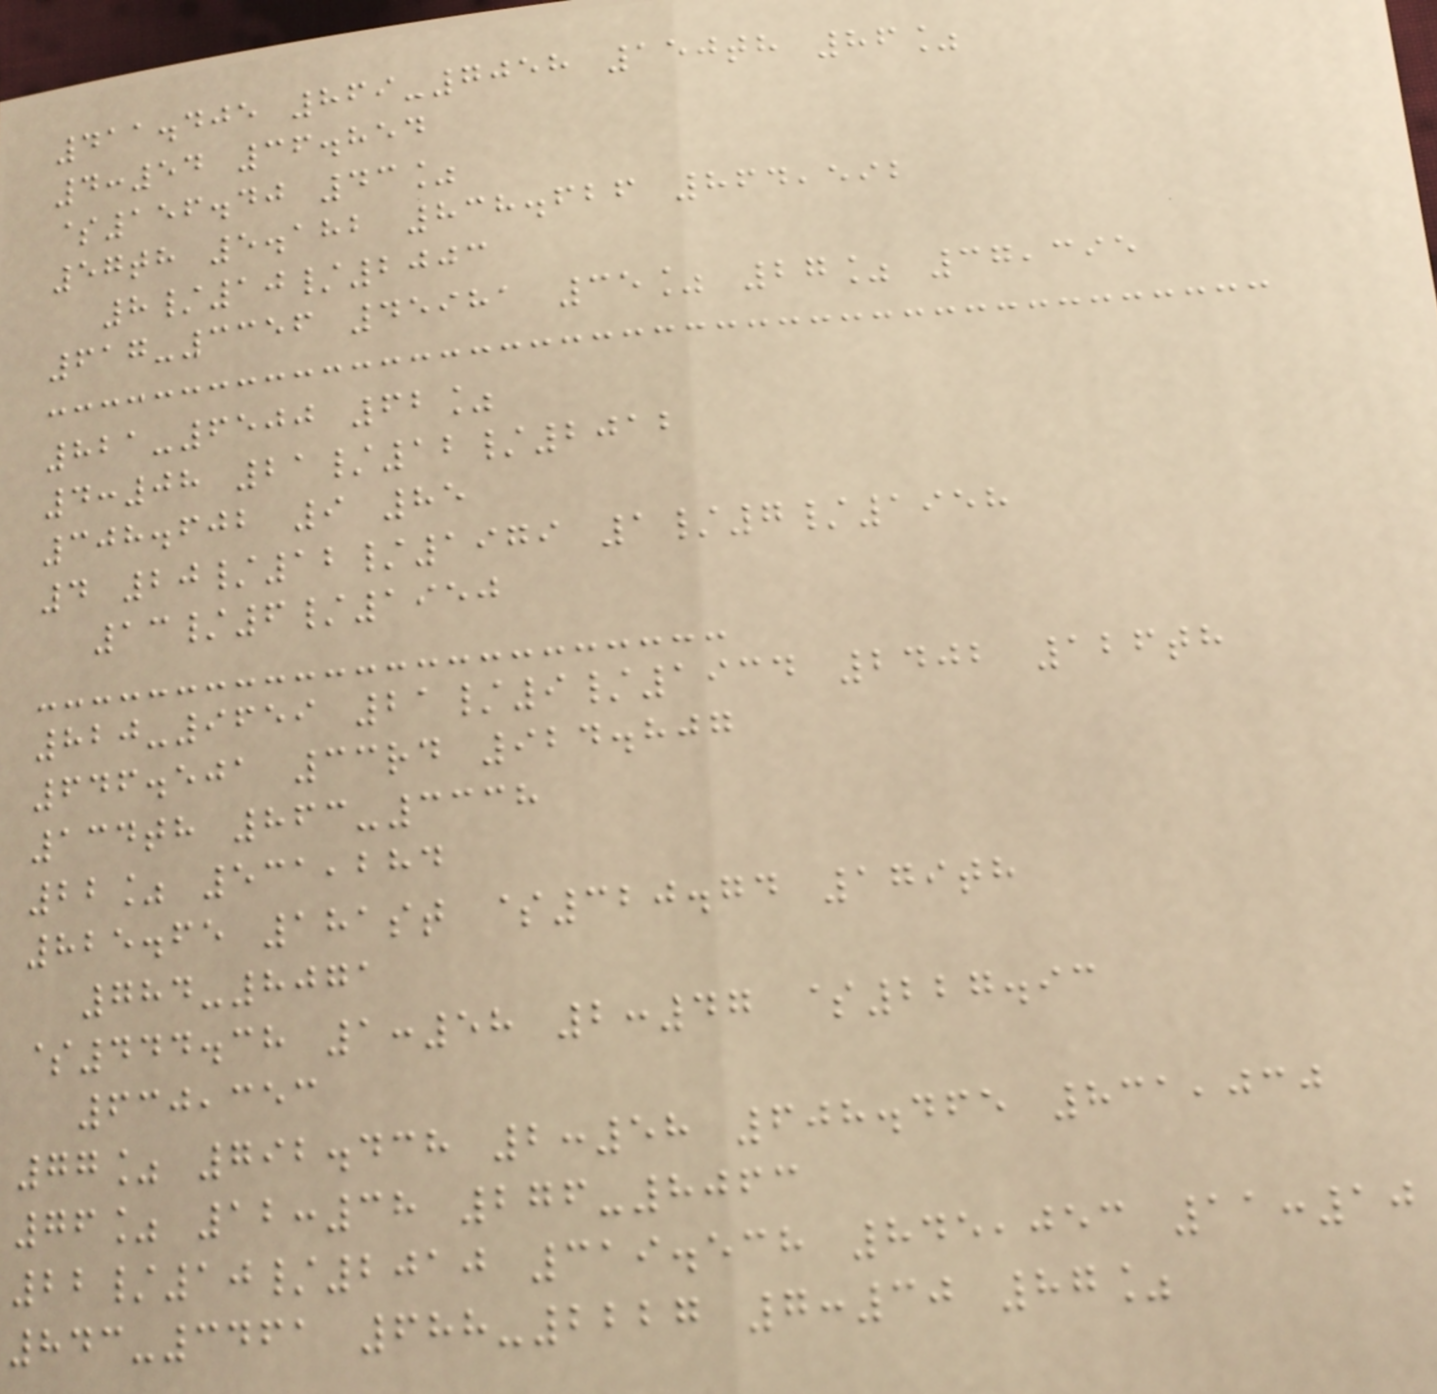411.405 869-7058 150th 86%
4:54 36.854
$156.40 43%
57th 5.182 838.626 864,592
8/10/2003
617-3356 45981 35% 27% 37,395
821-6500 62%
4:08 21/12/2012
308.602 9 85
4 20/12/1979 1/7/1958
13/6/1950
820-9659 21/9/1934 2402 126th
646.501 33rd 924.807
134th 863-3338
22% 531,284
825.65 181st $320.74 179th
784-8071
$444.38 1:58 2:47 $227.93
630,353
77% 792.438 2:58 608.465 831,030
76% 12:38 276-8063
22/10/2010 319.538 845,053 11:10
843-3461 688-2227 7:30 87%
